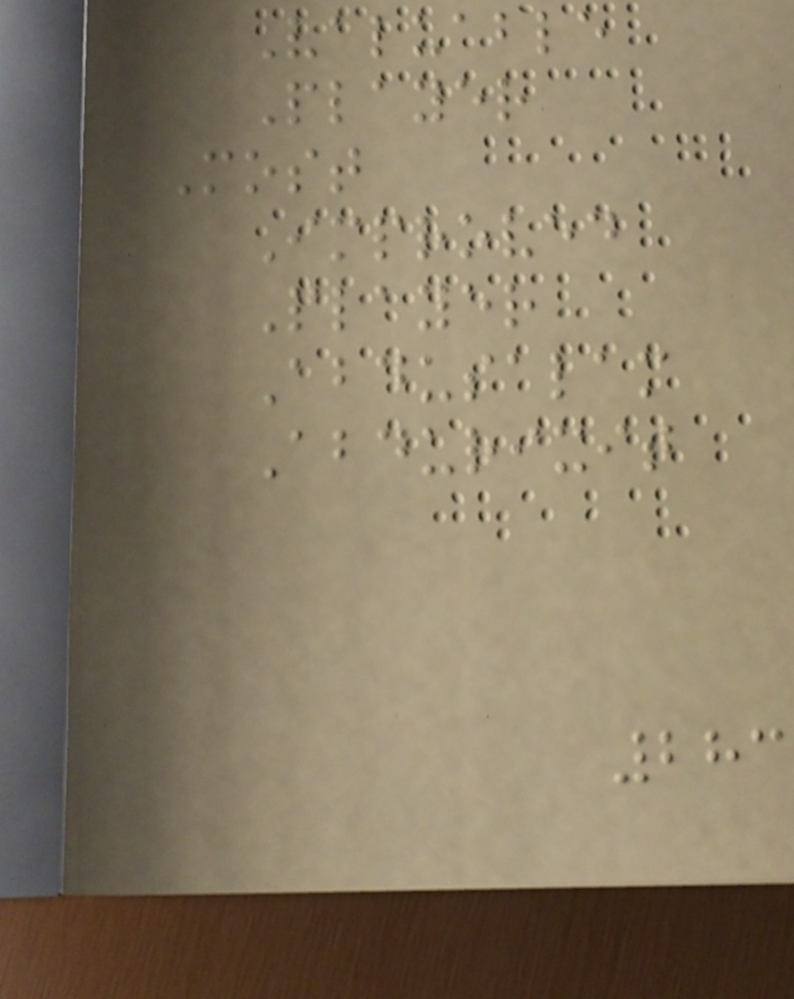Valuable
Player
Most
Improved
Player
Abdusalam
Abdurixit
283
